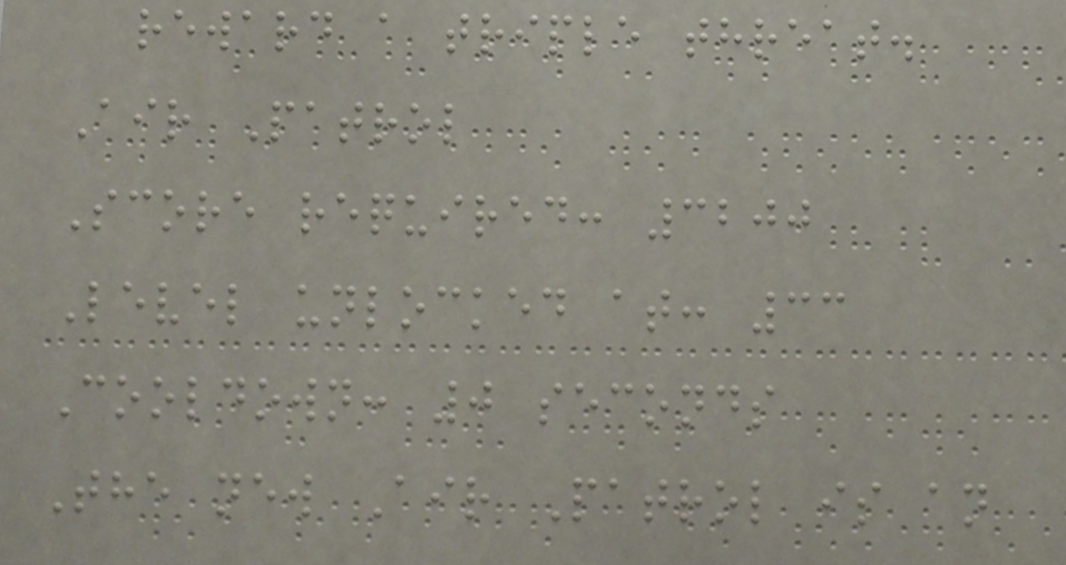reward a triple threat.
Air Patrol
Score required: 3200
Level unlocked at: 33
Cooldown: 0 seconds
The new Air Patrol is an
